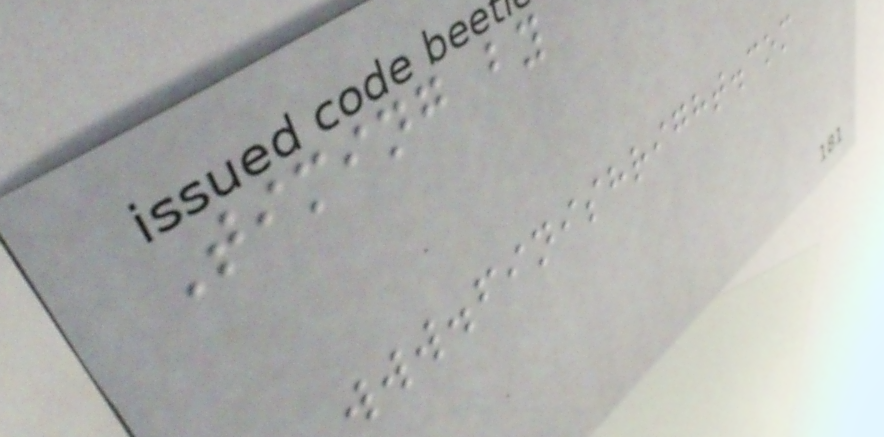Timing by
www.finishright.com
